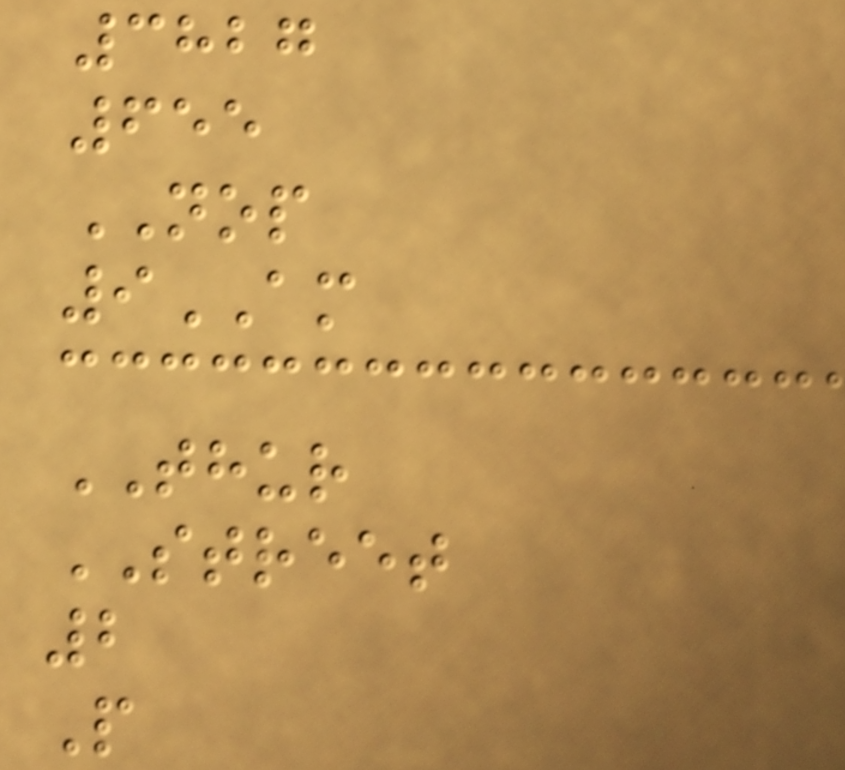3827
655
NOP
9AM
THUR
STREET
2
P
